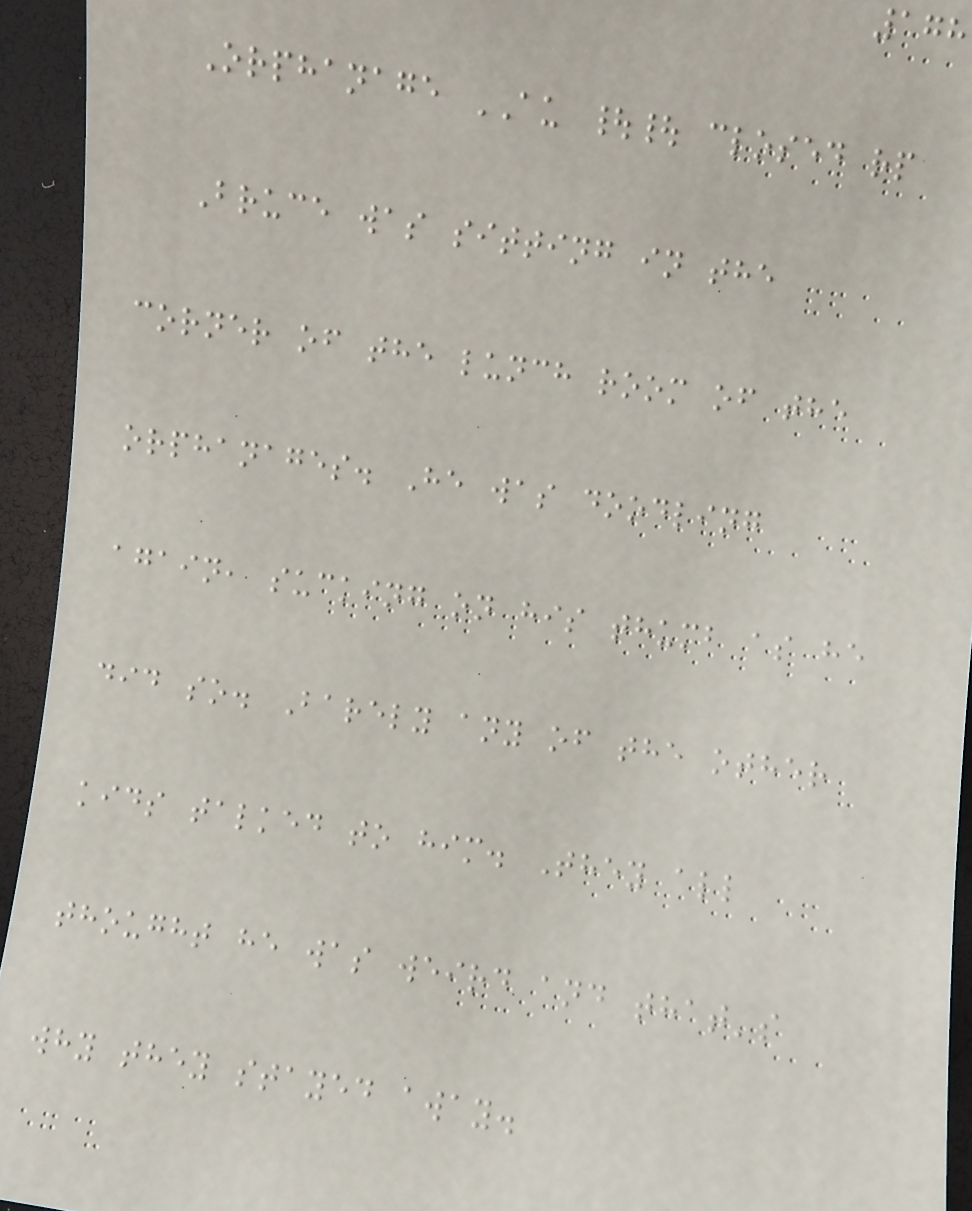178
Orphanage AU || closed rp
Bruce was sitting in the
corner of the lunch room of the
orphanages. He was doodling
again, sucking on his thumb as he
did so. Barely any of the other
kids talked to him. They all
thought he was weird and that's
why they stayed away.
